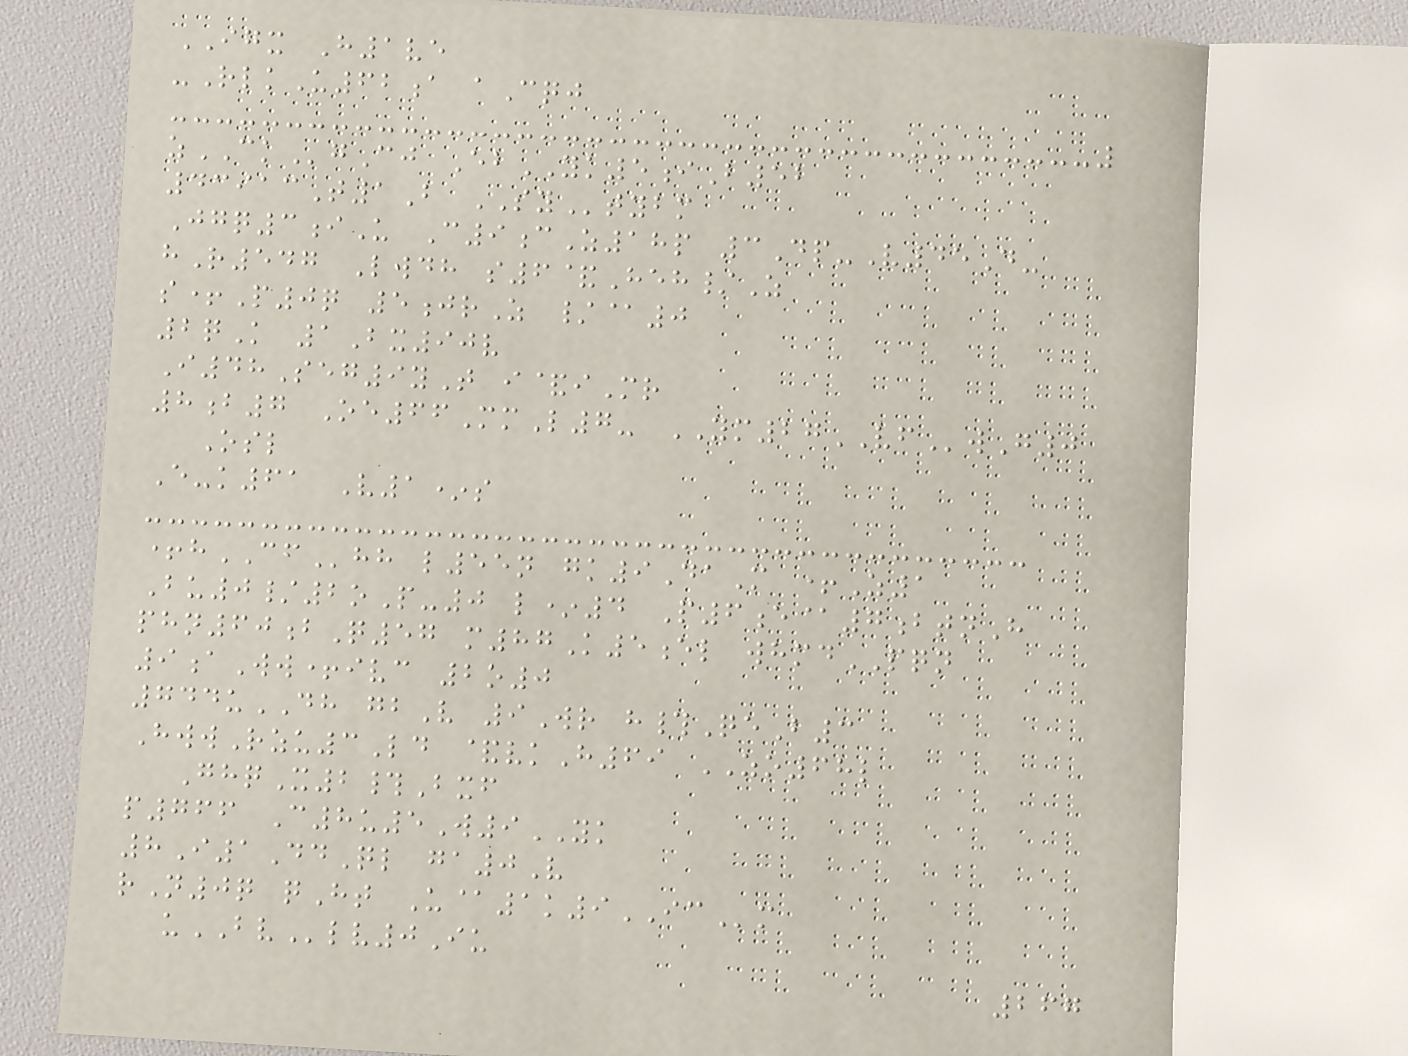IGX H1ve
-RlkU62a aCqj
zCKgCj EbYK5iB52
43913T1B SYtybm
Jgq3iU C9cZ18p 3Dp-V45D-
hR547 Lwdh s6&Heh/Z
s+P0q 5jrZ /@0
2qK 1Bx90v
I48Seg9yT i&iMr
8b7 Oe66MmL7- YM27VFwG0
Osl
E-k61 V1*s
+hCFhh l55n gk9DaM +Z1
Bu0/2oP-0 l*4 P6e@7btnH
phn60bQ57 m87K5el whmdPQN
9aWw+ivc 2o0
744uDH gbV 9Wr h#QeB3
HwwRzu3Ld &vkH69 ZO68l
GhqX2#Bxf
p766 C8u5W9YK
8I1DdQl ga0V
rN0q qHt U@1k9ICm
uBVlv0Iu
267
